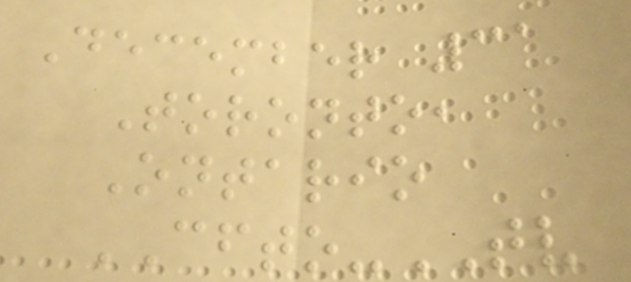December 31
Toronto,
Ontario
CFTO-TV
